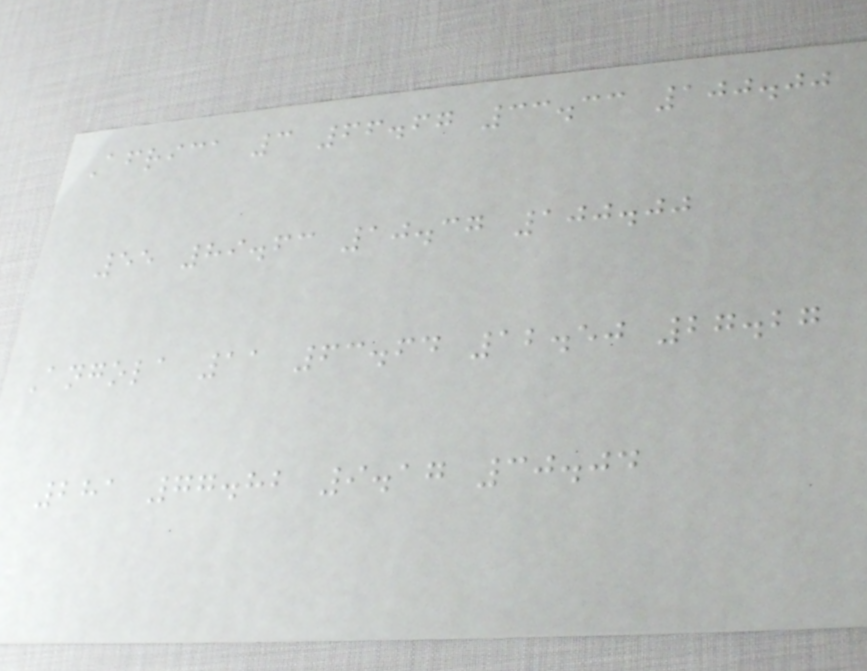Africa 3 66.67 33.33 100.00
55 89.63 10.37 100.00
Angola 11 63.64 12.50 27.27
281 77.82 9.17 30.04
